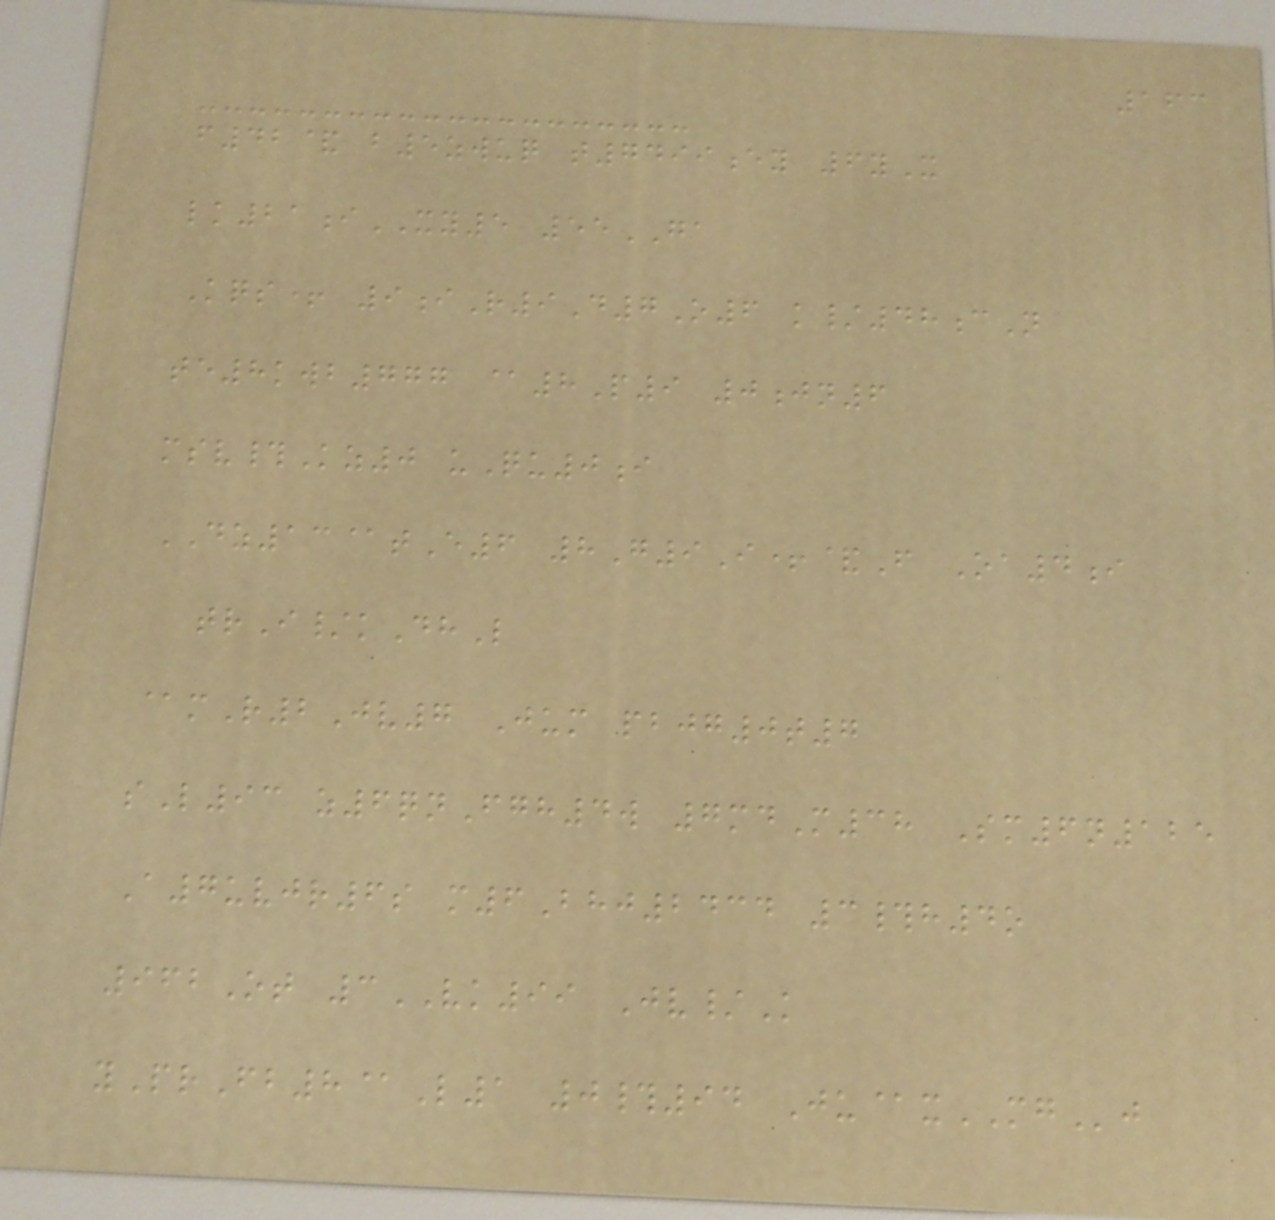163
f42& b5zwuq t7499ey 6yX
lk21iXY5 55GA
Kqs+ 9iR9D7O6 k/48cN
te8kwb777 @8P9 0jn6
msv#Kz0 uQu0i
DZ13@tE6 8G9I+&F Oa4i
trI/kDhL
@mR2Jv7 Jum pbjg0t7
sL93 z6qnFgh4w 7mdM38 Sm6n125
A7uvjr6s m6Bhj2434 3#h4o
962Ot 3VK99 Jv/K
yPrFb8@L1 0#94 Ju@xMGj
